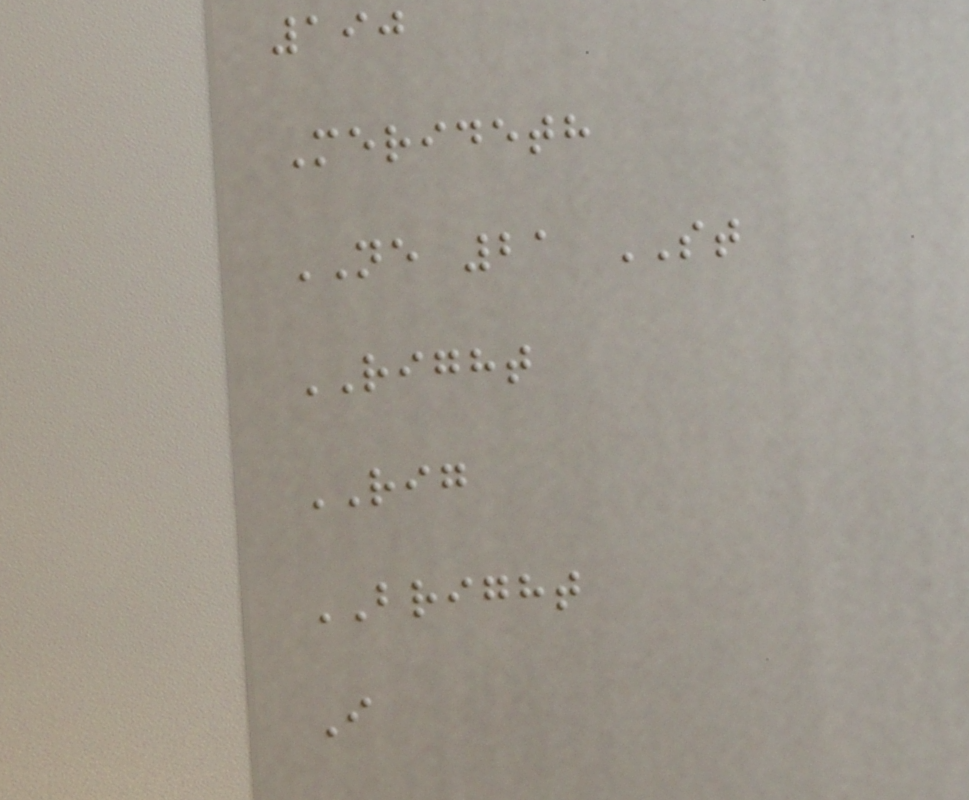190
Merideth
NE 21 ST
RIGHT
RIG
BRIGHT
I
